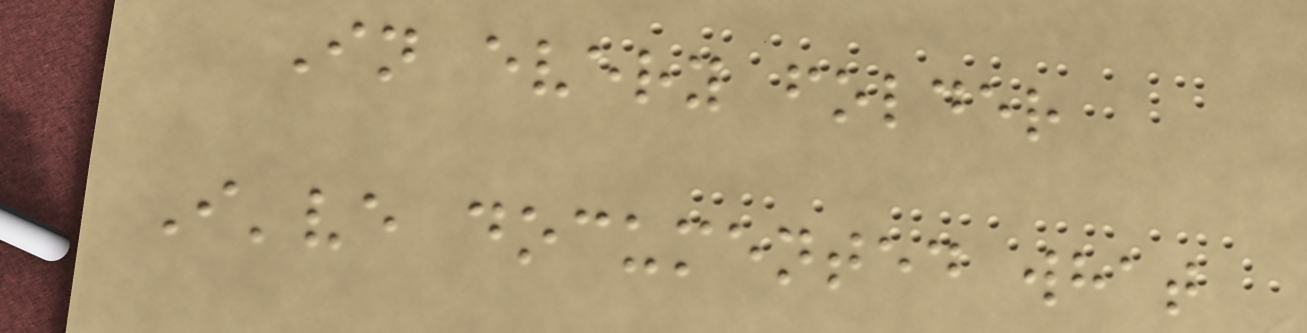In every folder
I've documented what
